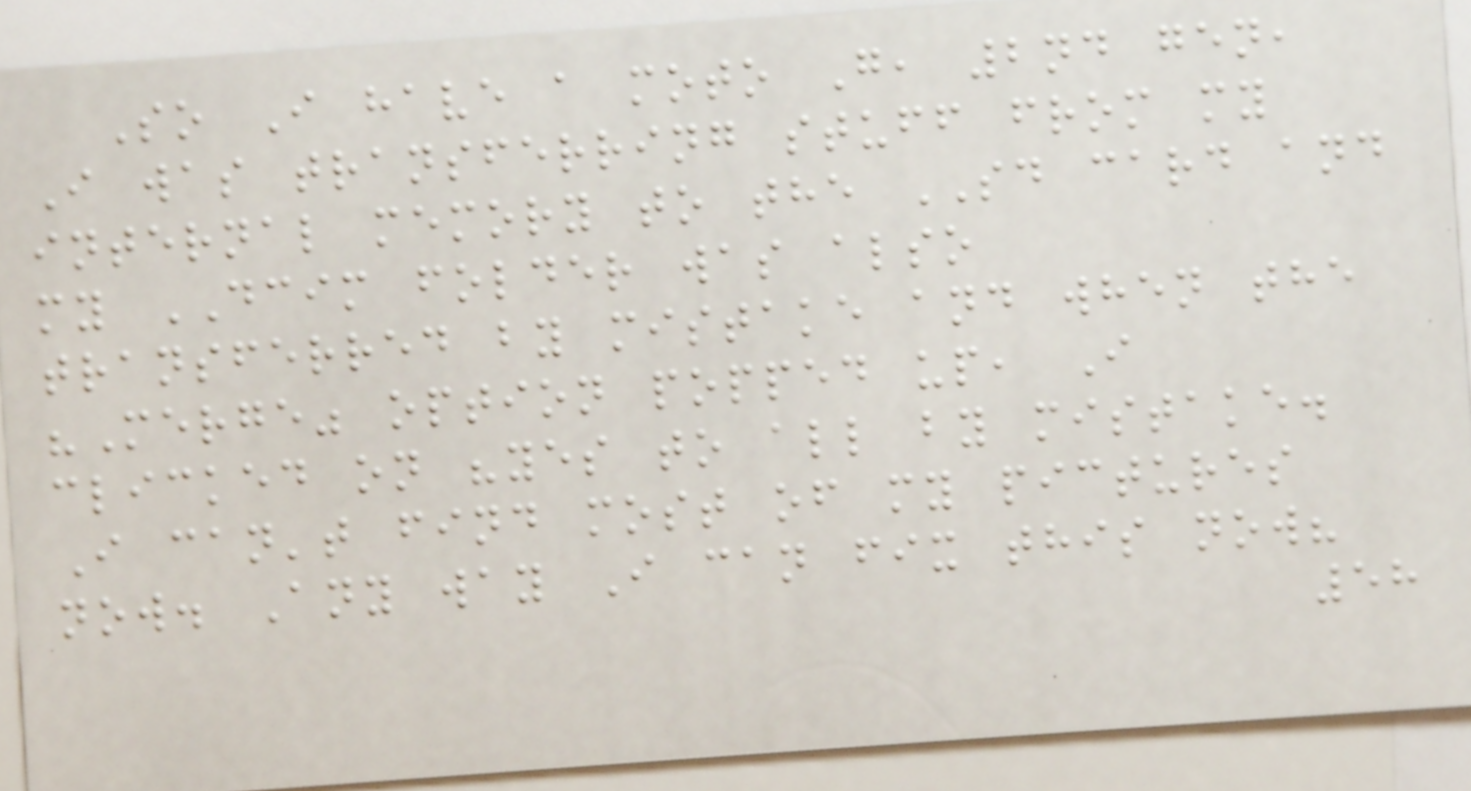So I have a moto G, 2nd gen,
I was transferring stuff from my
internal memory to the SD card and
my DCIM folder was also
transferred by mistake and when the
"Merge" option popped up, I
clicked on "yes to all by mistake.
I can't find most of my pictures
now. Any way I can fix this now?
58
